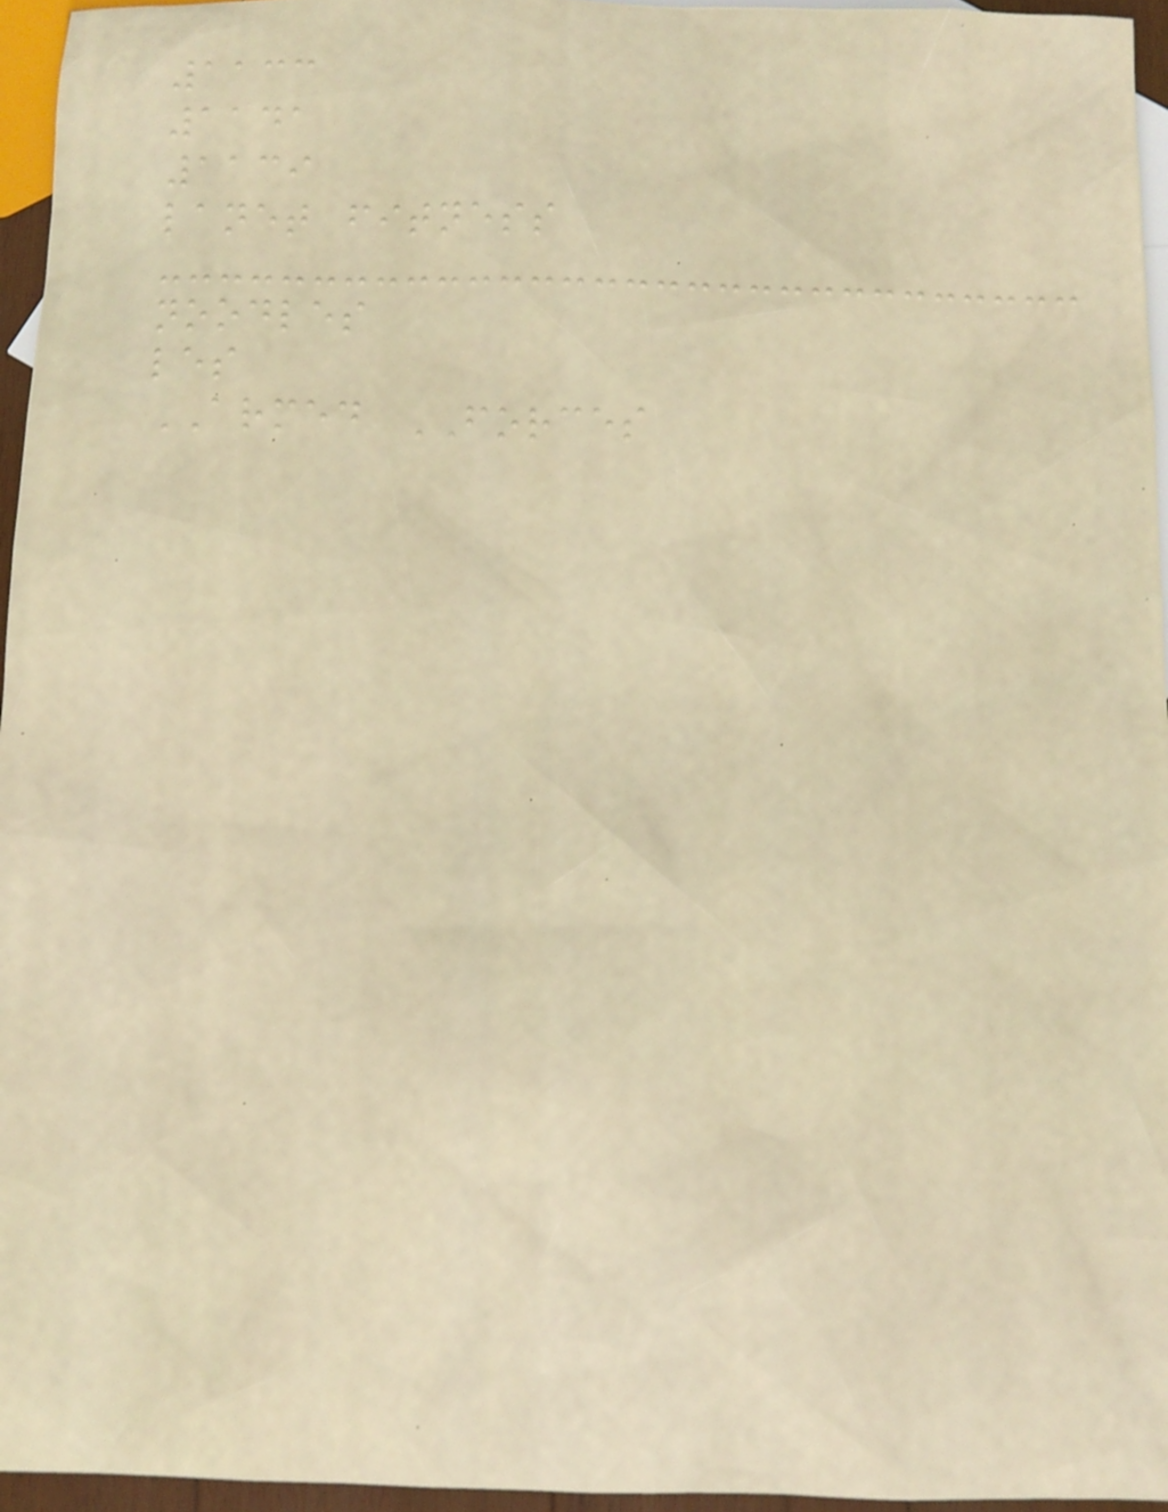1133
1141
1139
lanet fitness
noodles
les
ARMED FORCES
